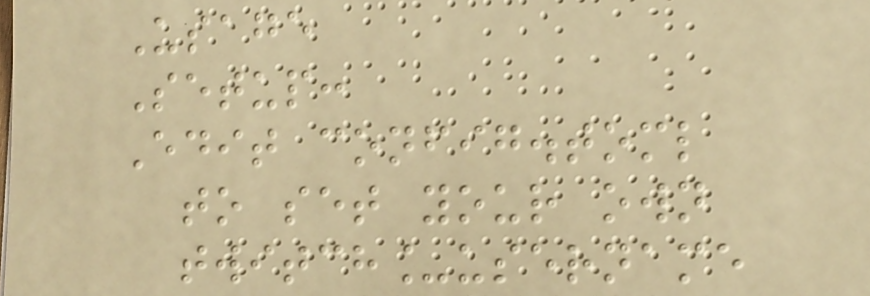Usage
Setup:
Edit config.toml
to set your own
twitch_username
